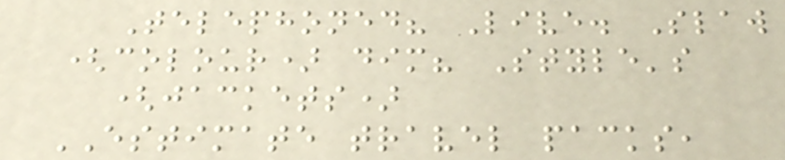Telephoned? Live. Slaw
(colour) dim? Style's
(jackets)
ESTIMATE travel packs,
